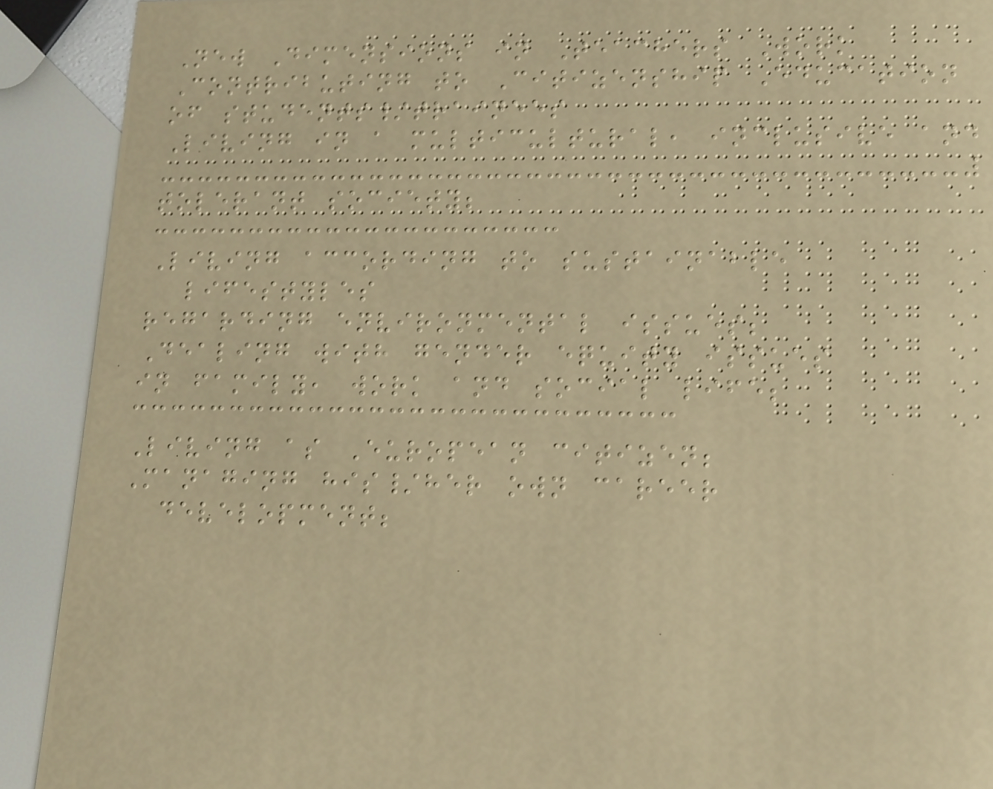New Dimensions in Teachers Work
Contributing to Citizenship Education
of students/trainees
Living in a multicultural, inclusive and
tolerant society;
Living according to sustainable
lifestyles
regarding environmental issues;
Dealing with gender equity issues
in family, work and social life;
Living as European citizen;
Managing his/her own career
development;
